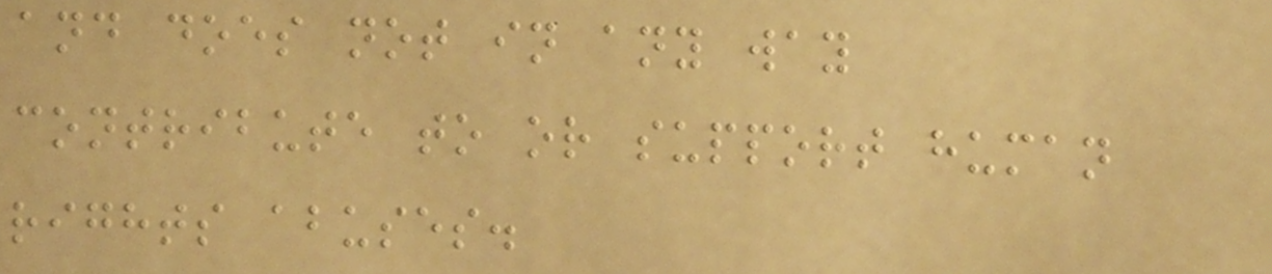and does not in any way
contribute to or support human
rights abuses.
